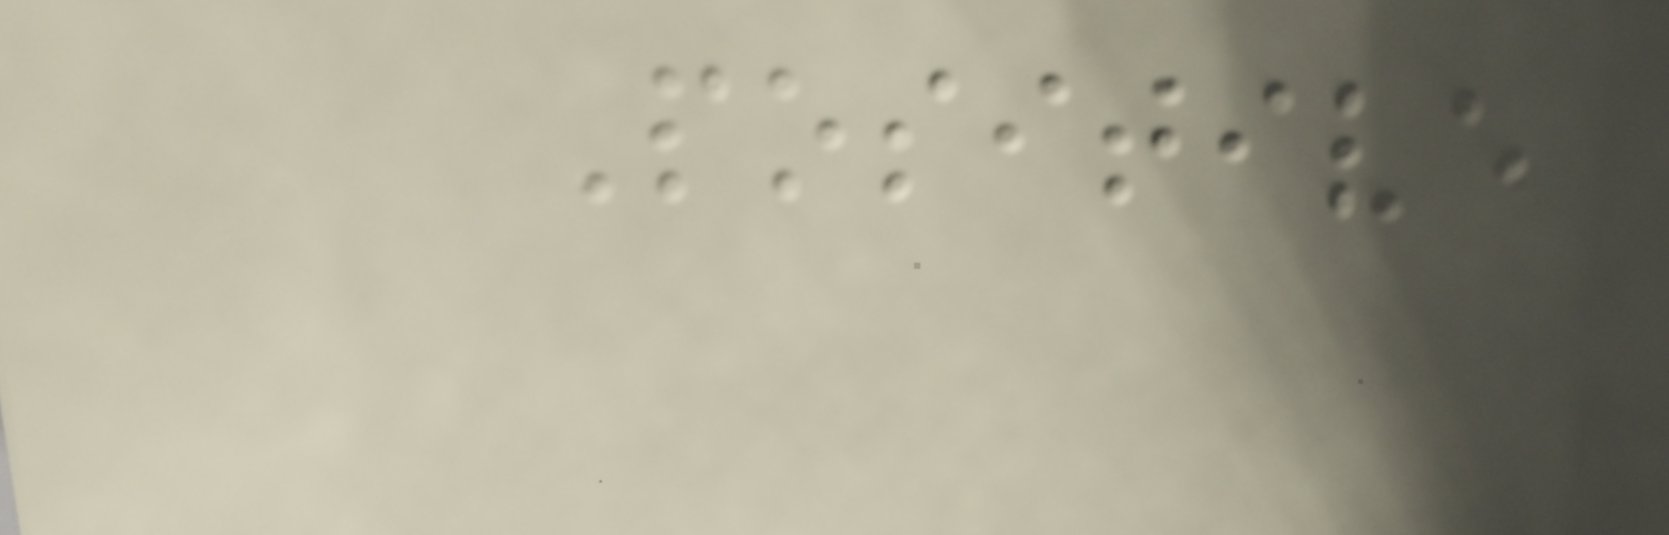Positive
